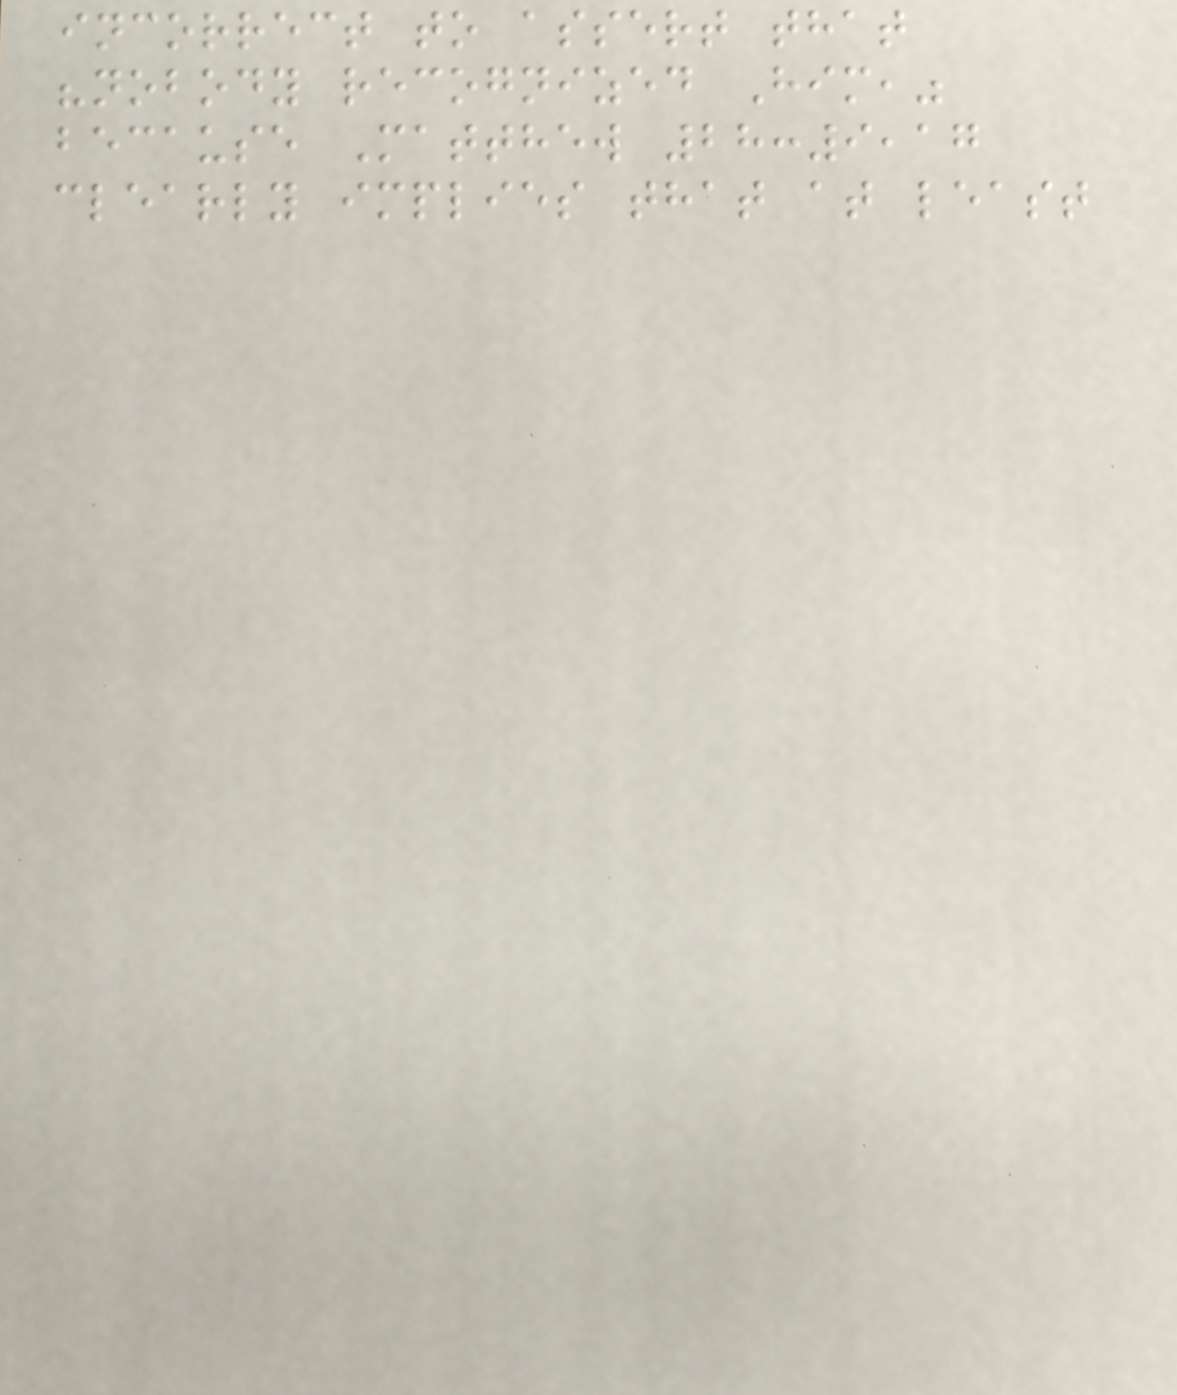incorrect to assert that
"nobody recognized Him,"
because Matthew 28:9,17
clearly implies that at least
